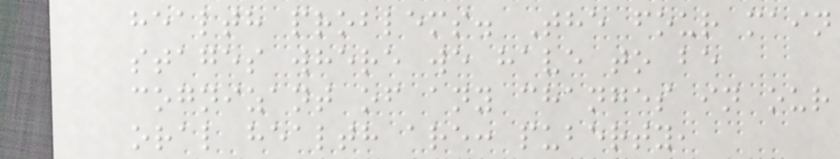health problems. The four main
stages where we have to be
cognizant of any changes in our
oral health are: puberty,
